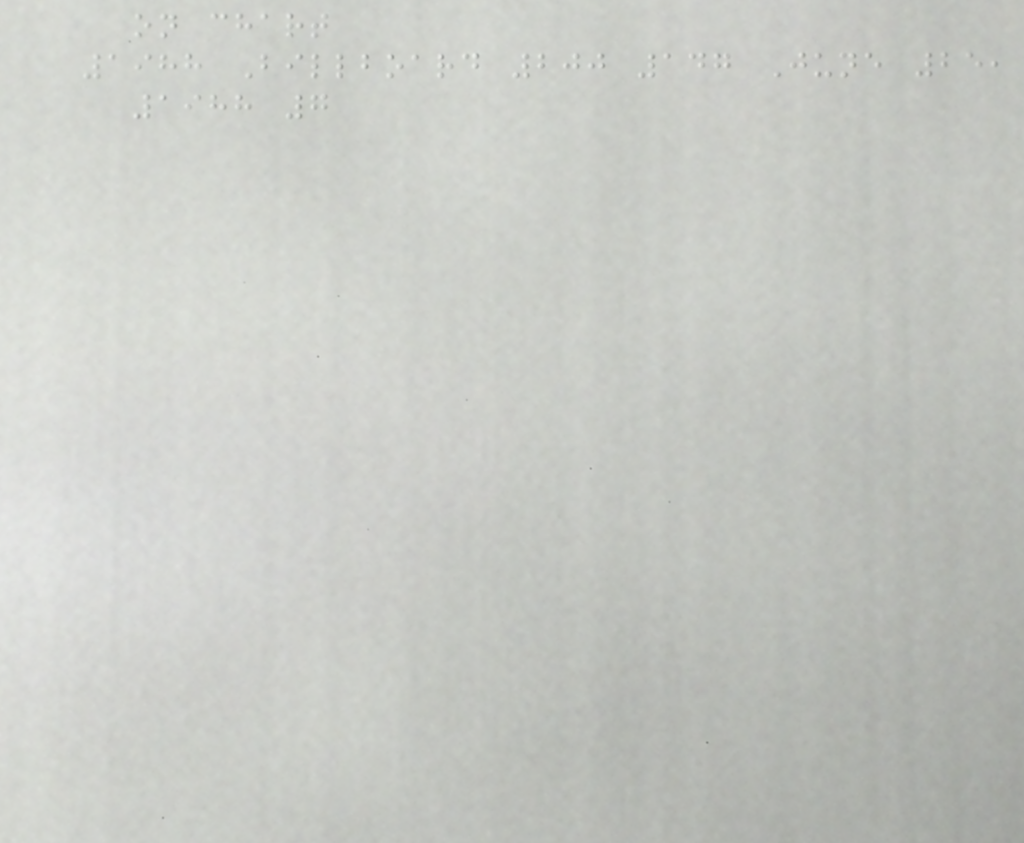on chart
1988 Billboard 200 147 June 25,
1988 7
